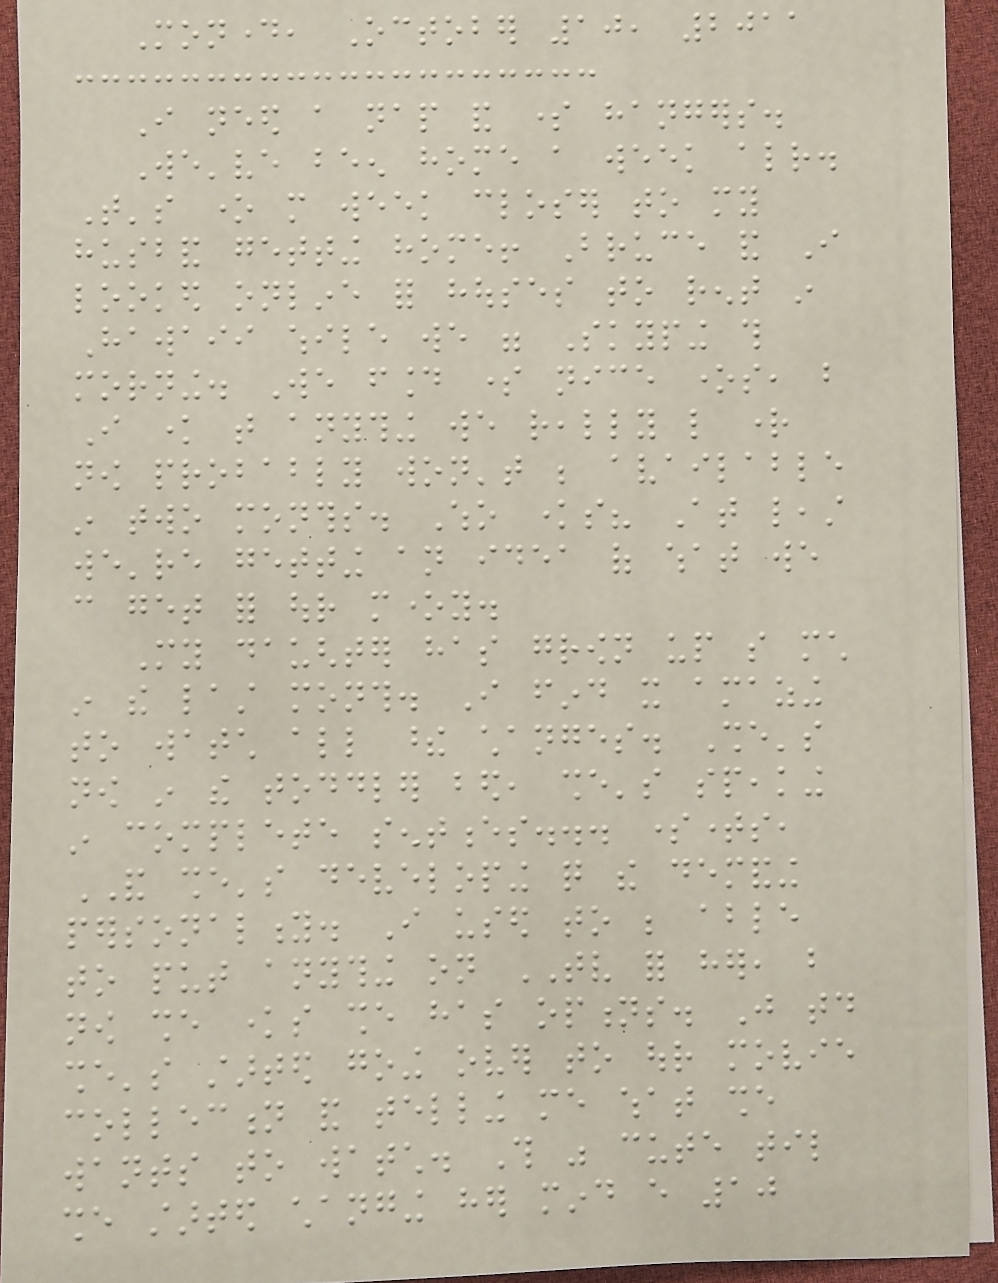Monday, October 10, 2011
I need a nap and some hangers.
We've been home a week already.
That's one more week closer to my
husband getting home! Bruce and I
looked online for houses to rent in
Hawaii while we were Skyping this
morning. We found some nice ones, but
I know that anything we really like right
now probably won't be available
in two months. Who knows? At least
we're getting an idea of what we
can get for our money.
My daughter has grown up so much
in the last month. I find it amazing
to watch all these changes. She's
now in the toddler bed, she's speaking
in complete sentences... sometimes,
AND she's developing quite the demanding
personality. I used to be able
to put anything on TV for her, but
now she knows she has options. Just today
she's started going over to our movie
collection and telling me what she
wants to watch. This was cute til
she started changing her mind every 10
